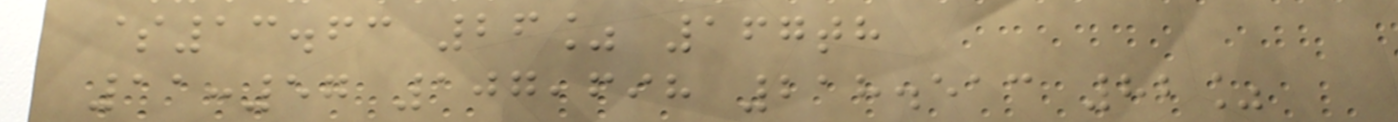$13.63 26% 167th
11:57 107,698 218.513 82%
